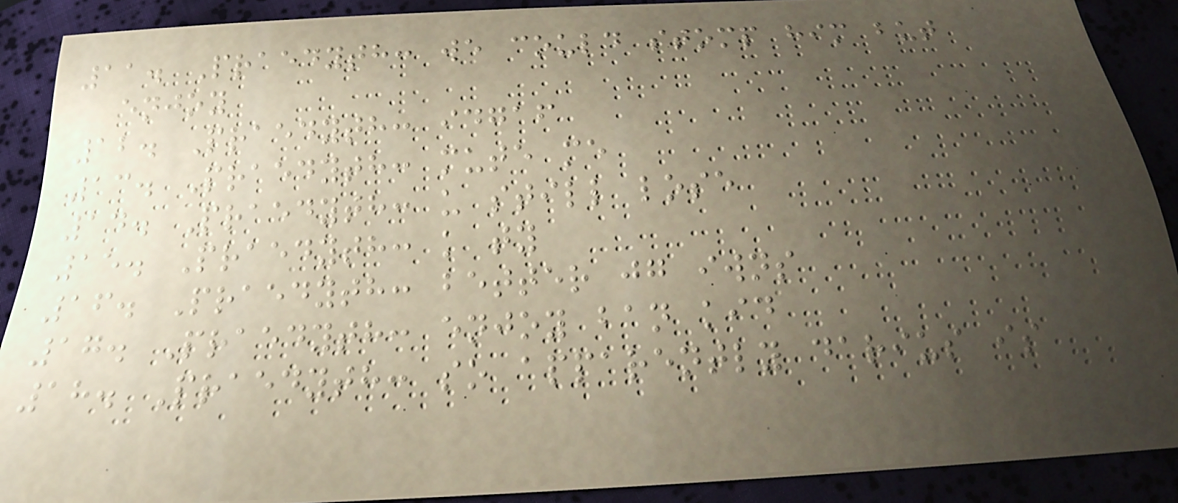11. Praedyth: we could stomp him but
enjoy
12. Praedyth: idgaf
13. Praedyth: mute me
14. Praedyth: u still lose
15. Praedyth: k ty
16. Praedyth: better jg iwns
17. Praedyth: enjoy ban kid
18. Praedyth: so apparently darius is
